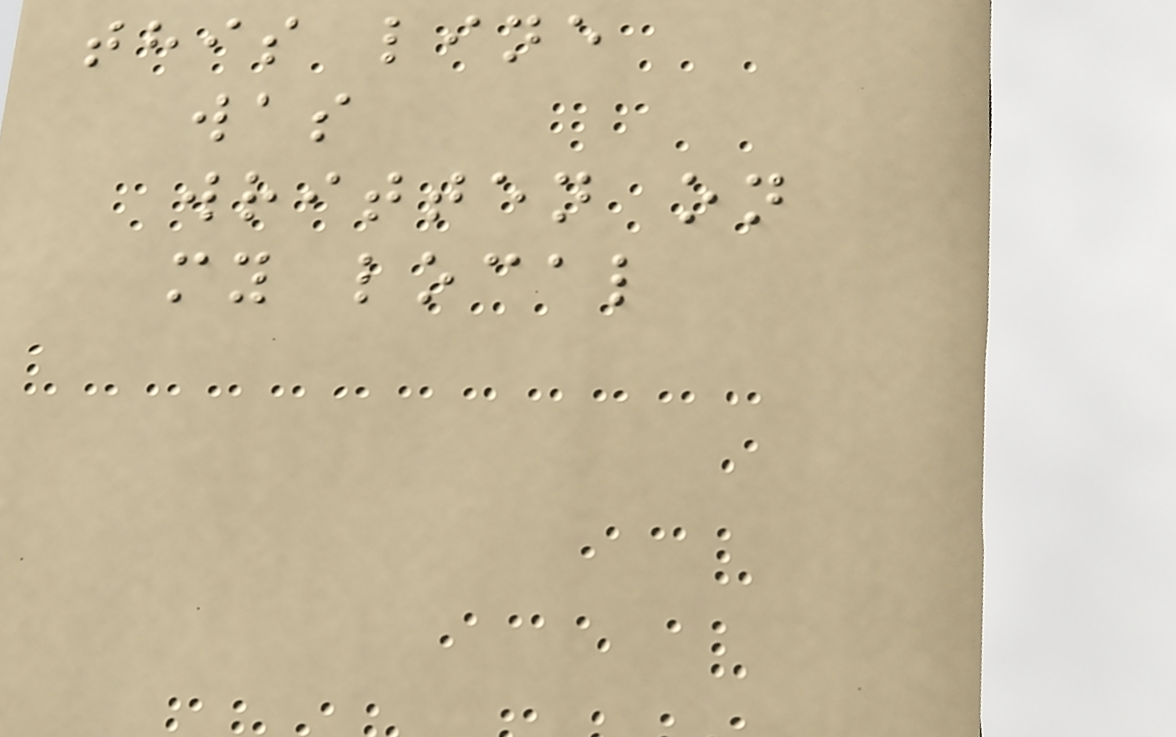this line
was
written on
my local
